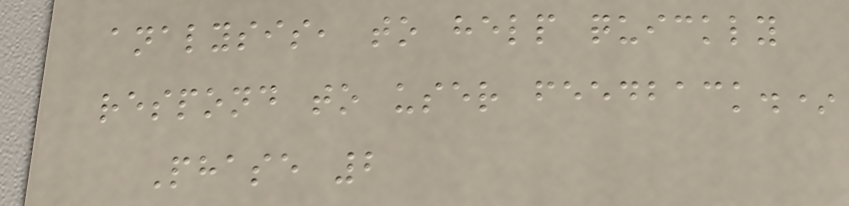analysis, to help quickly
respond to user feedback.*
Phase 2
